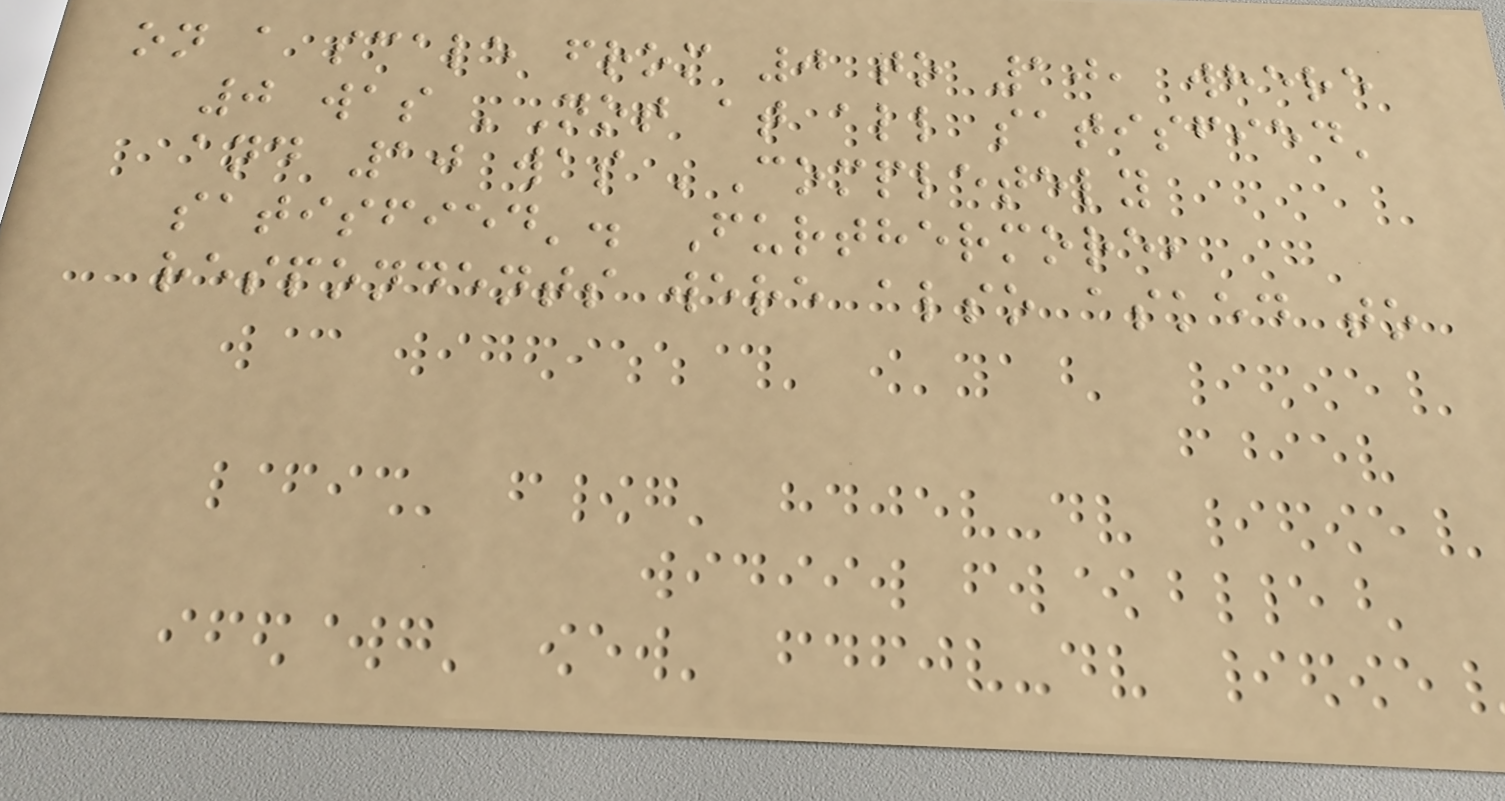on a scale from 0 to 10, where
0 was 'Not at all satisfied'
and 10 was 'Completely
satisfied'. Furthermore,
respondents were also asked to
